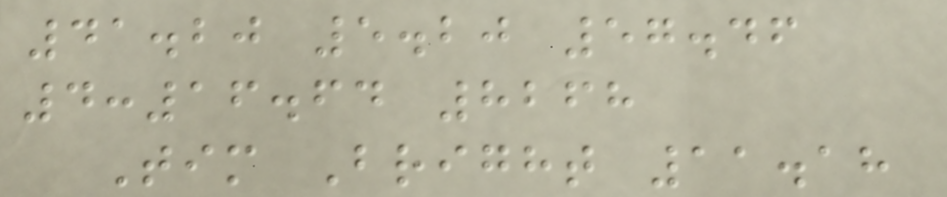41.20 5.20 57.46
4:16.64 8268
Tim Bright 11.18
